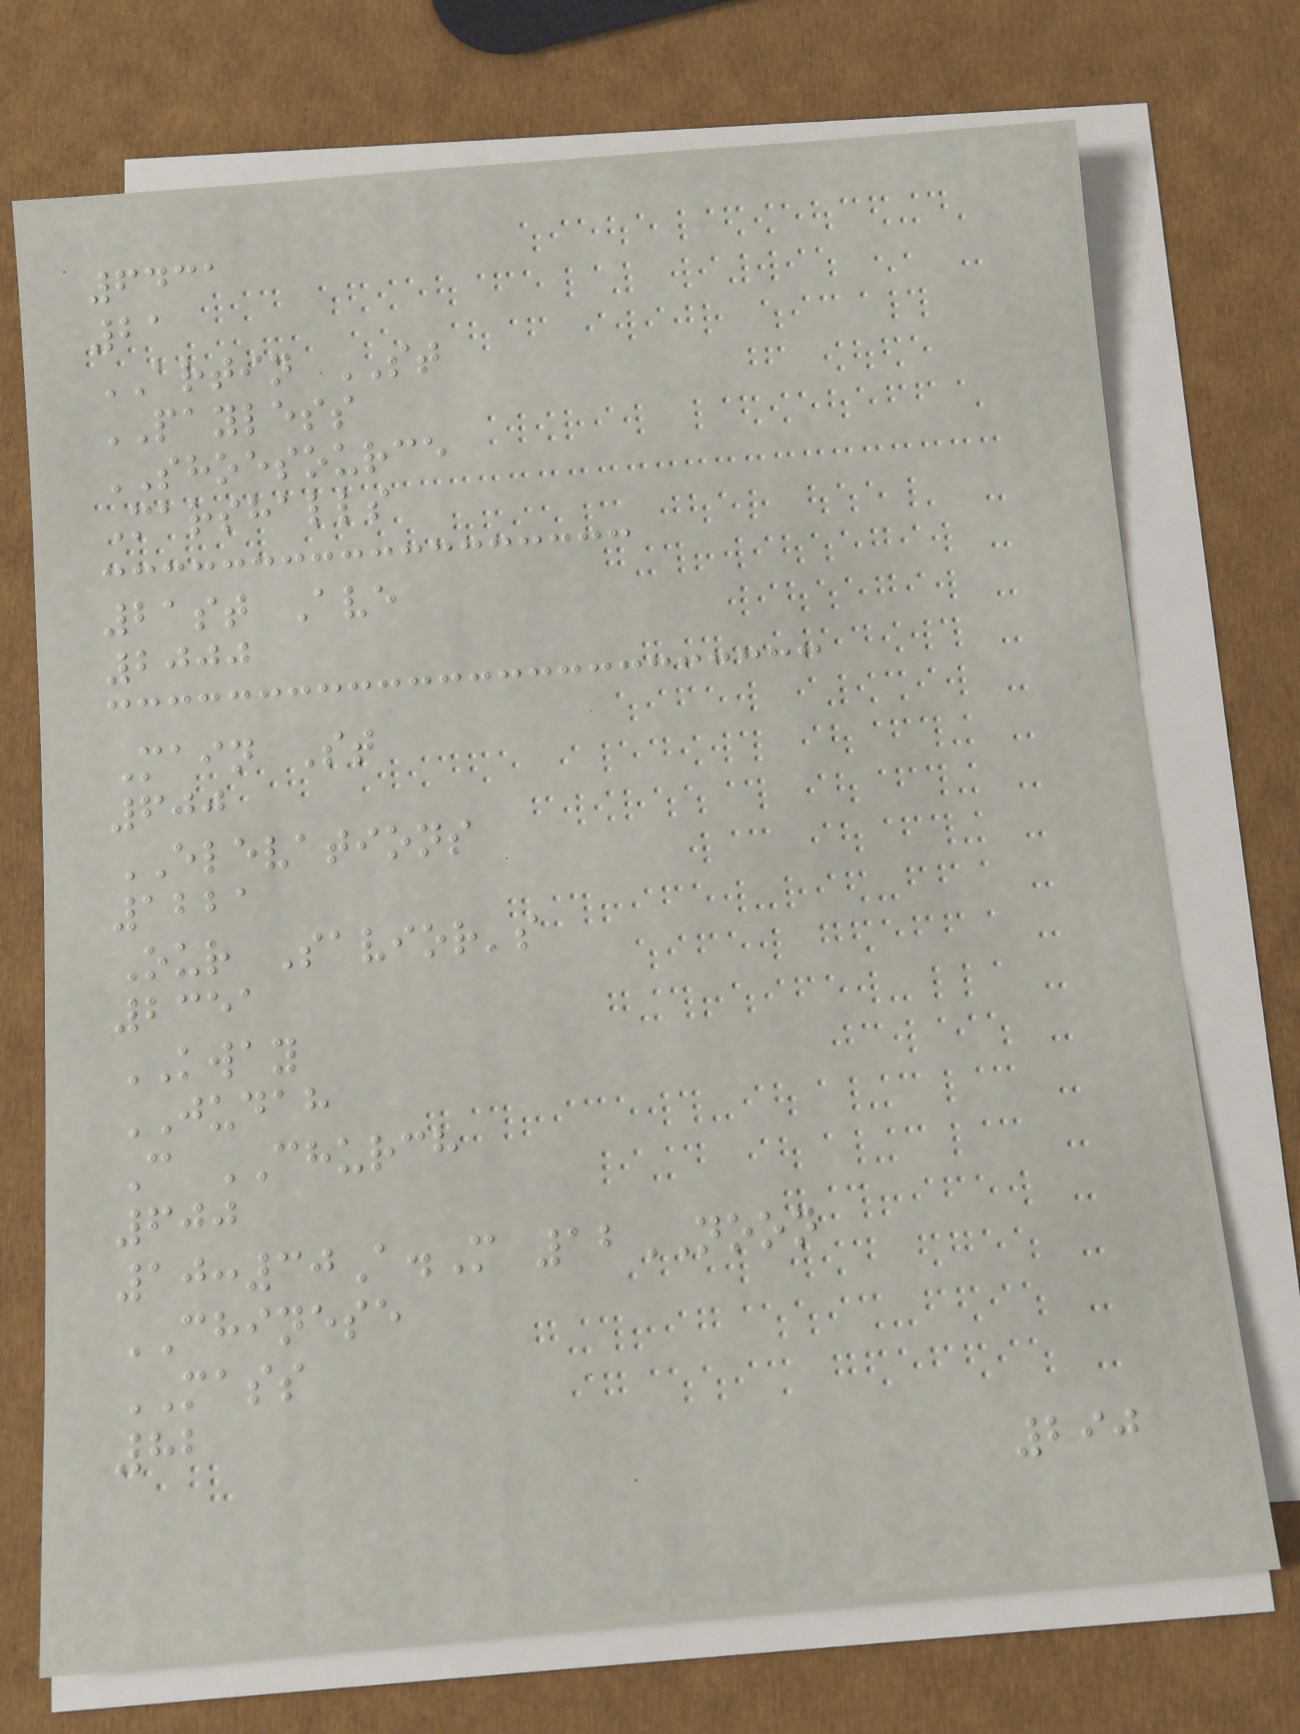6431
21
ARTIN ST
PAYLESS
SHOESOURCE
Marshalls
21st Ave
2000
Main St
600
ELEVATIONS
1221
Our Savior's
2351
KWAY
JUDAH
C CHURCH
600
10:30A.M 12NOON
CHINESE
MASS
82
290
